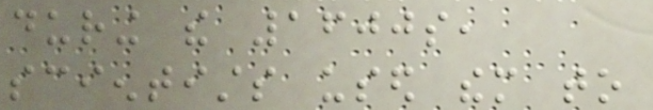during the 1600s,
scientists used them to
